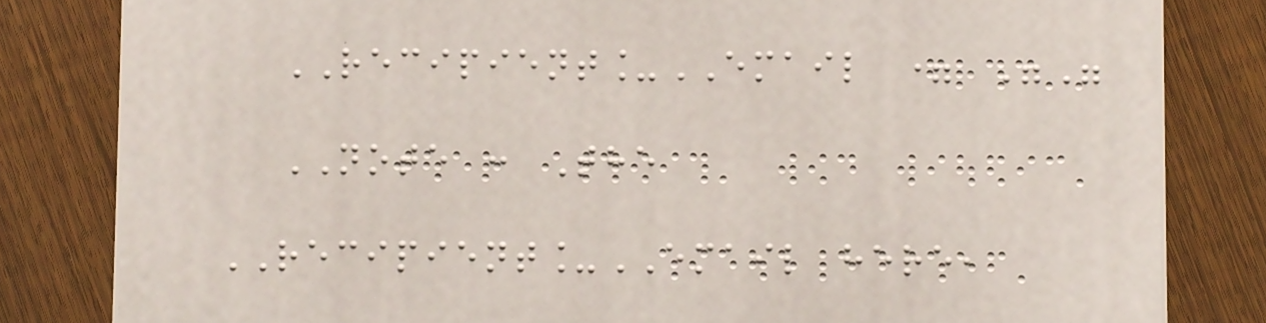RECIPIENT_EMAIL = ""
NOTE : The
RECIPIENT_EMAIL here,
